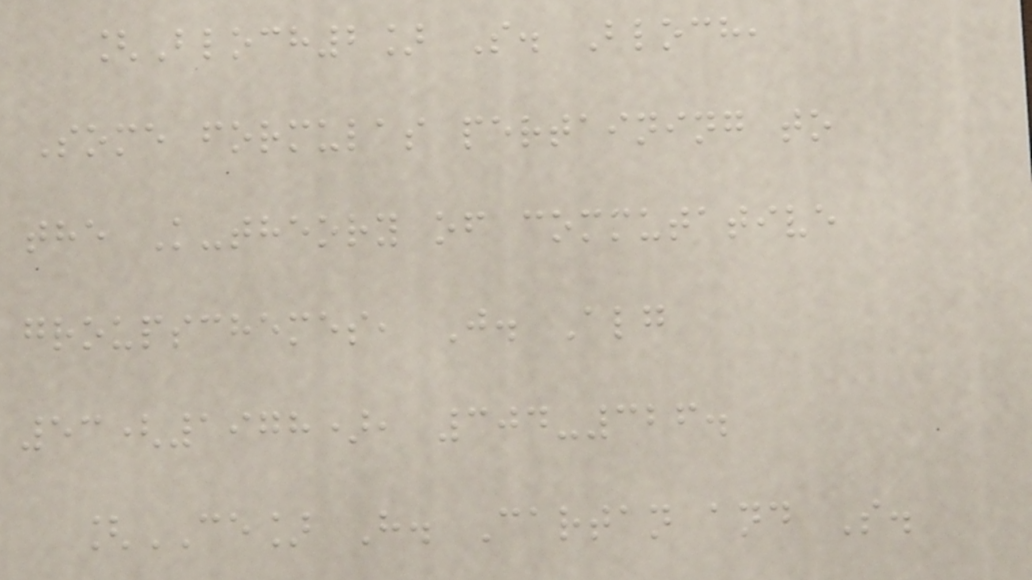[Bloch2] S. Bloch,
Some formulas pertaining to
the K-theory of commutative
groupschemes, J. Alg
53(1978), 304-326.
[CE] H. Cartan and S.
